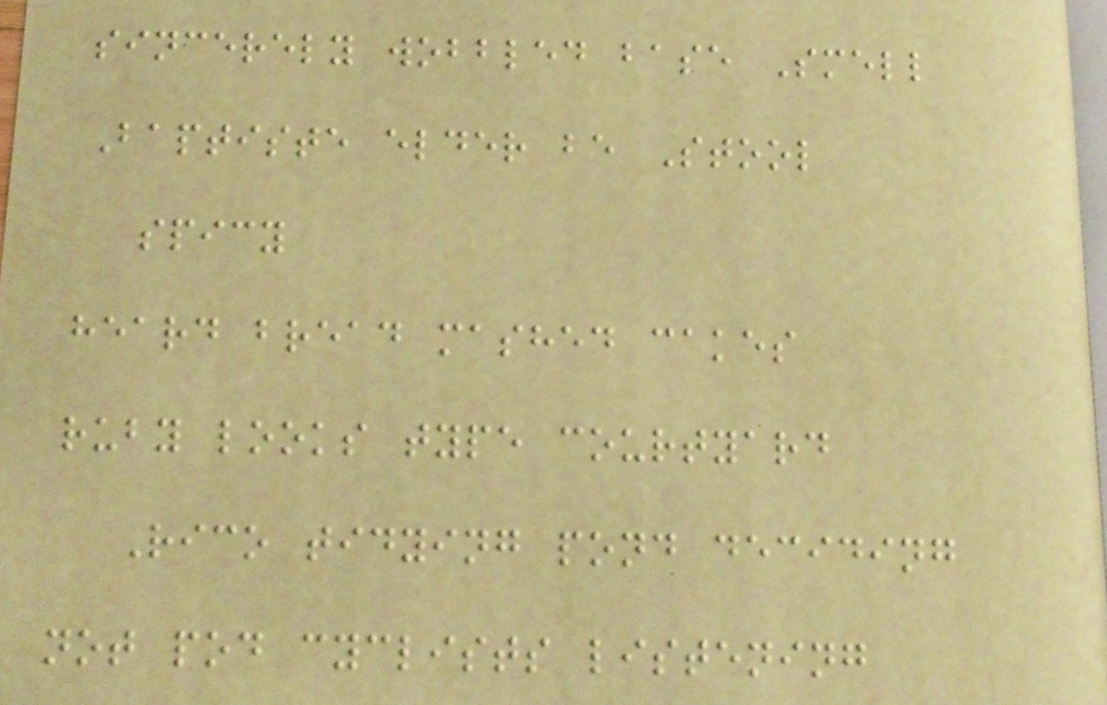sincerely wobbled base Smell
Baptiste elder be Stool
spicy
heard bread mashed cakes
ruby looks type courtyard
Rico tidying pond deciding
not pod cyclists listening
